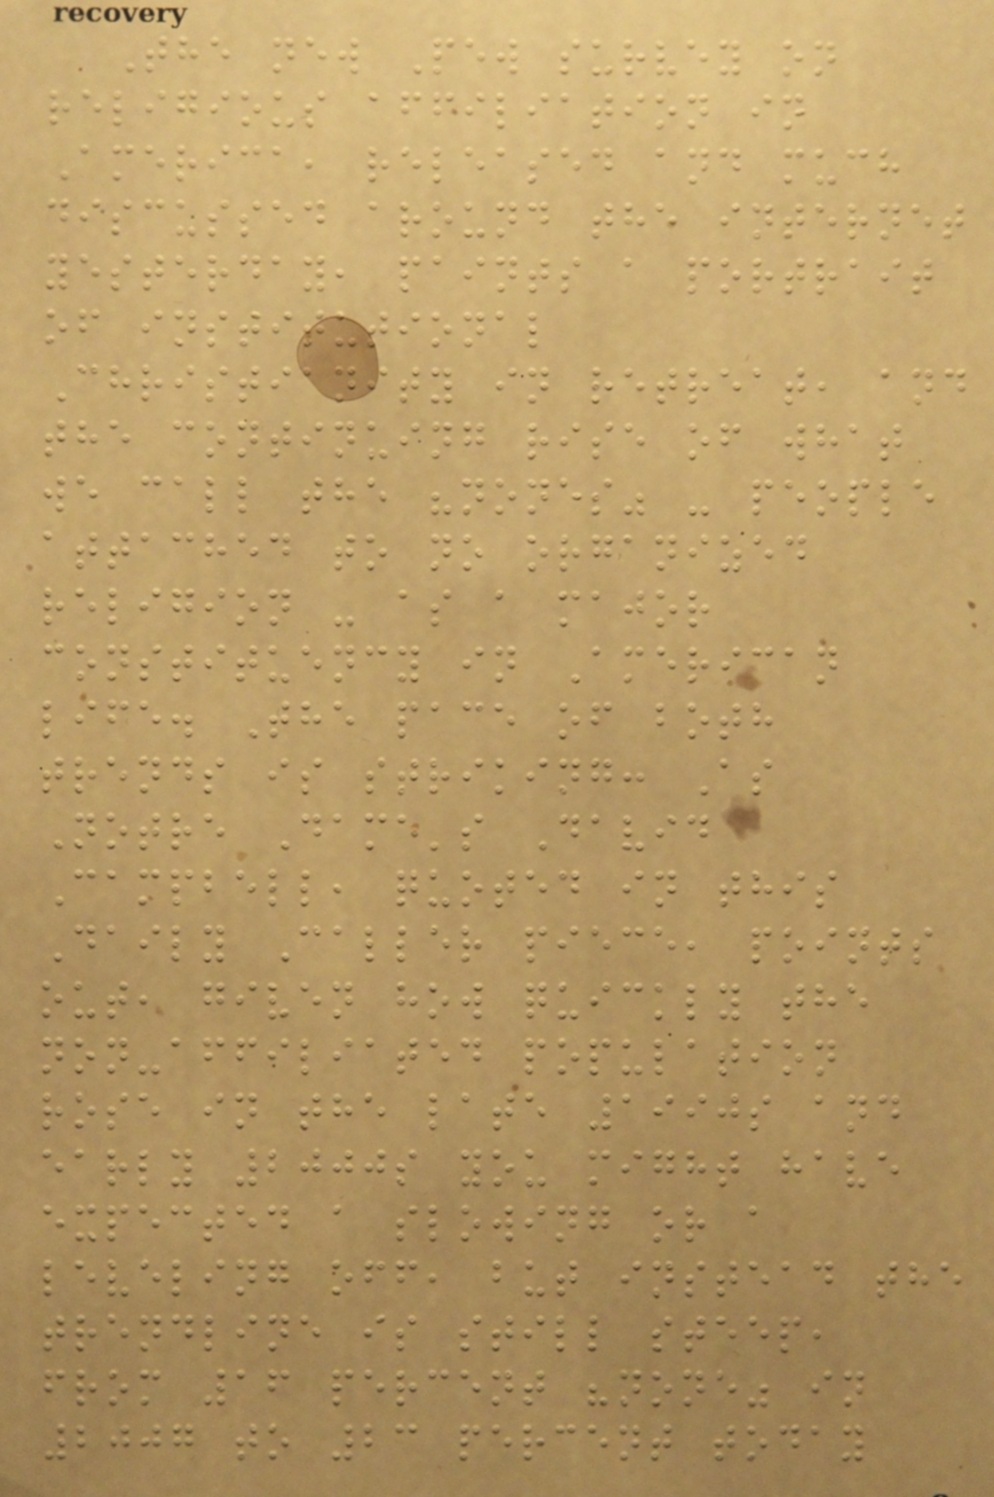The new Pew survey on
religious affiliation in
America, released and much
discussed around the internet
yesterday, paints a portrait
of institutional
Christianity in retreat, and
the continuing rise of what
we call the "nones" - people
attached to no organized
religion - as a major
constituency in American
life. The pace of both
trends is striking: As
Notre Dame's David
Campbell, quoted in this
Daily Caller piece, points
out, given how quickly the
non-affiliated population
rose in the late 1990s and
early 2000s you might have
expected a slowing or a
leveling off, but instead the
trendline is still steep,
from 16 percent "none" in
2007 to 23 percent today
